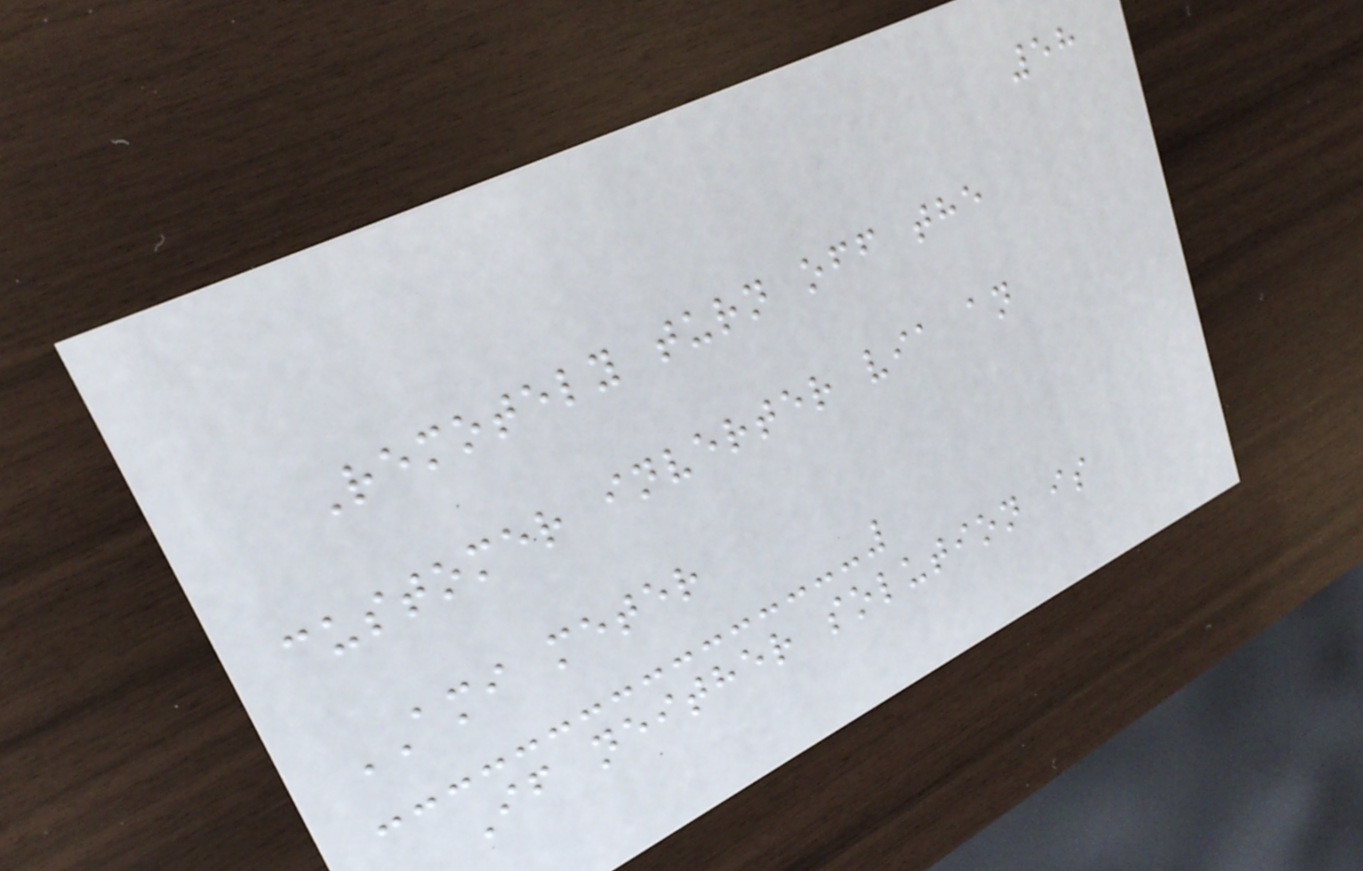58
Remotely turn off the
customer inverter via an
AMI meter
If neither solution is
